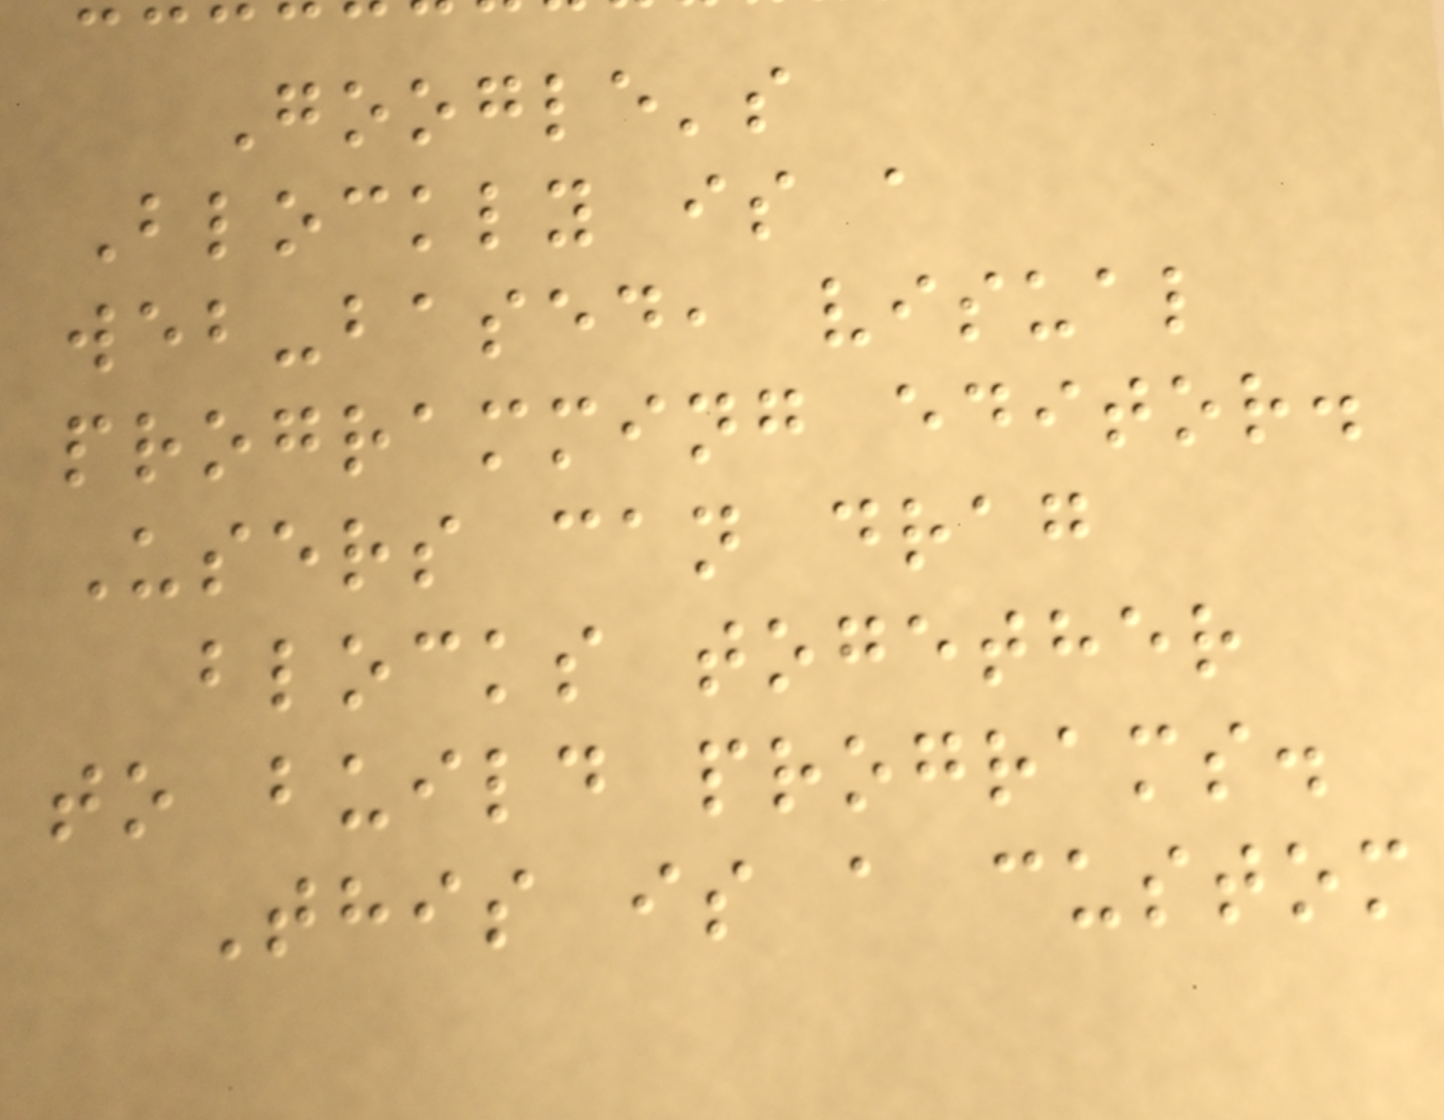Google's
Blockly is a
web-based, visual
programming editor.
Users can drag
blocks together
to build programs.
This is a custom
